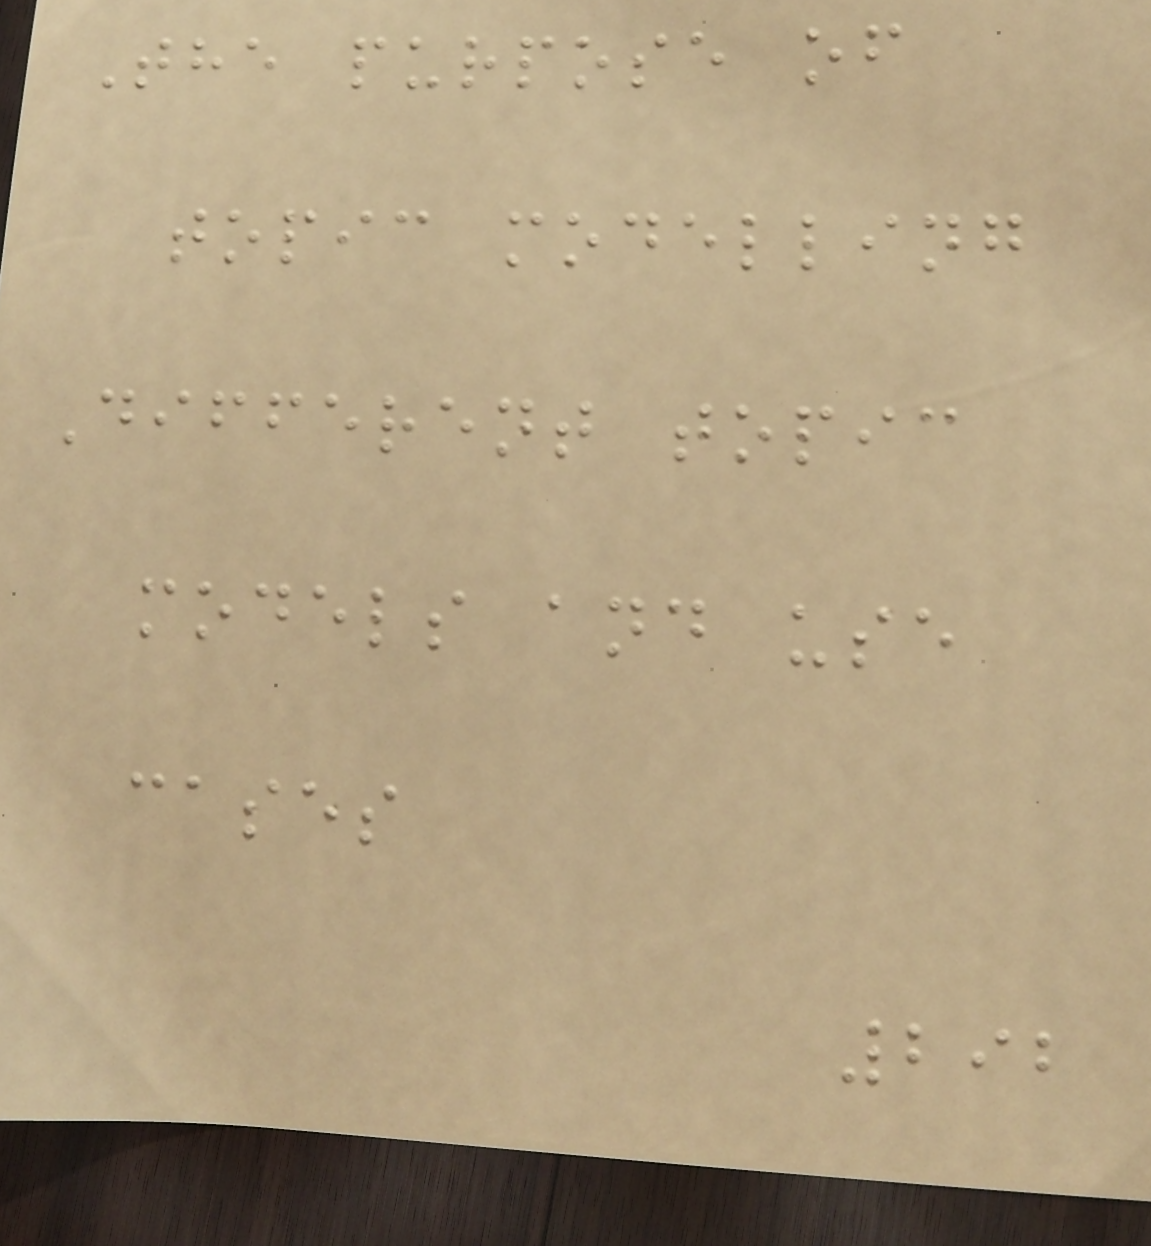The purpose of
topic modelling
Different topic
models and use
cases
292
